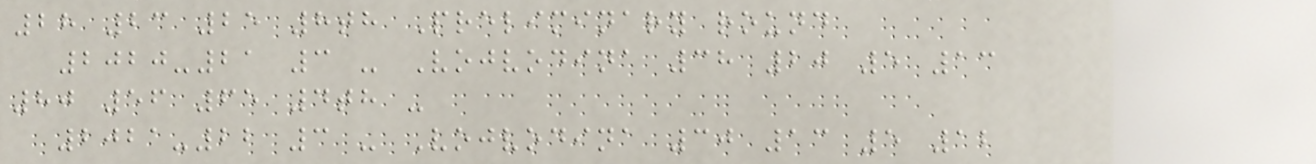28 23 25 8th Preliminary round
2020-21 3 - Vojvodina 38 20 5 13
80 56 65 4th -
2021-22 3 - Vojvodina 30 13 5 12
